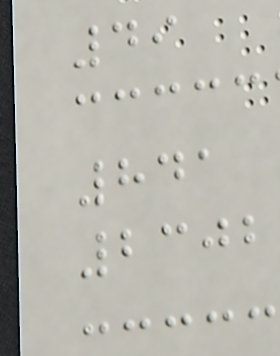49
841
2302
